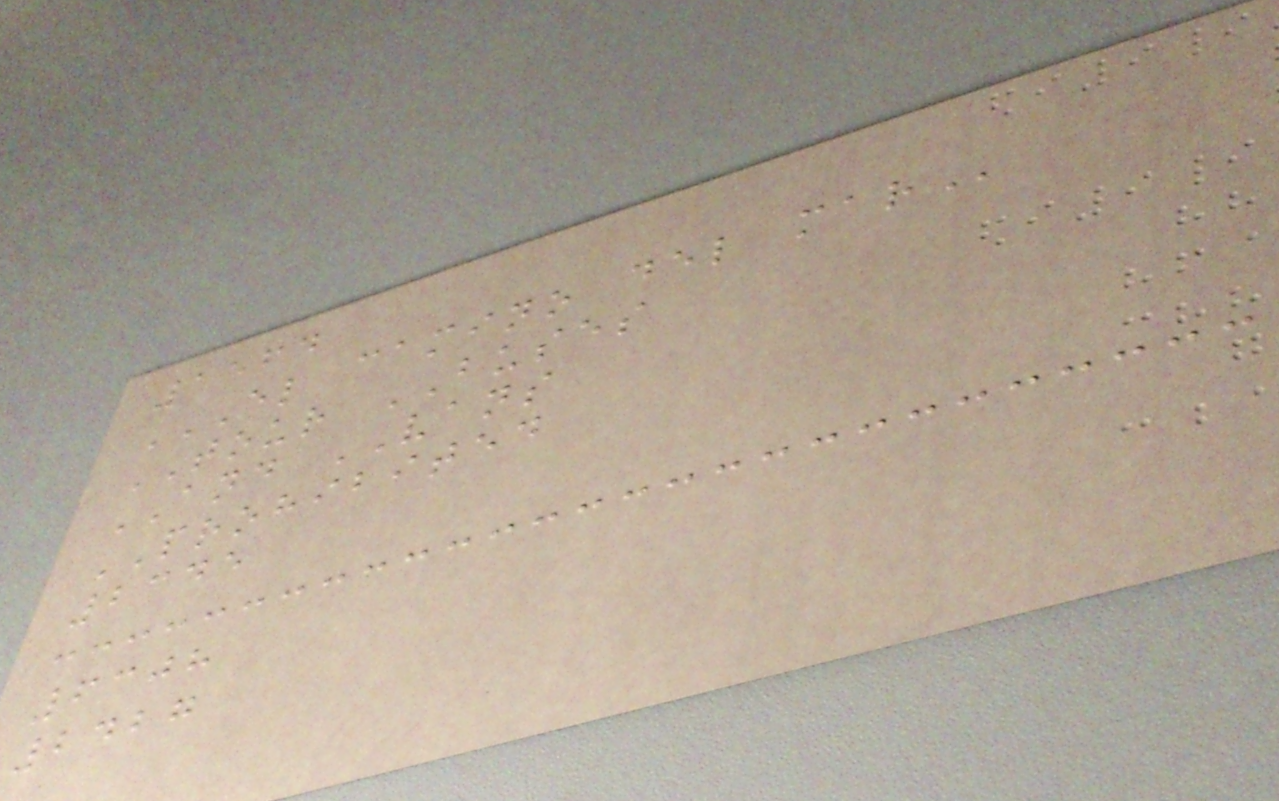1564
EL CAMINO DEL MAR
TOUR BUSES
AND VANS
PROHIBITED
2345
6308
2427
